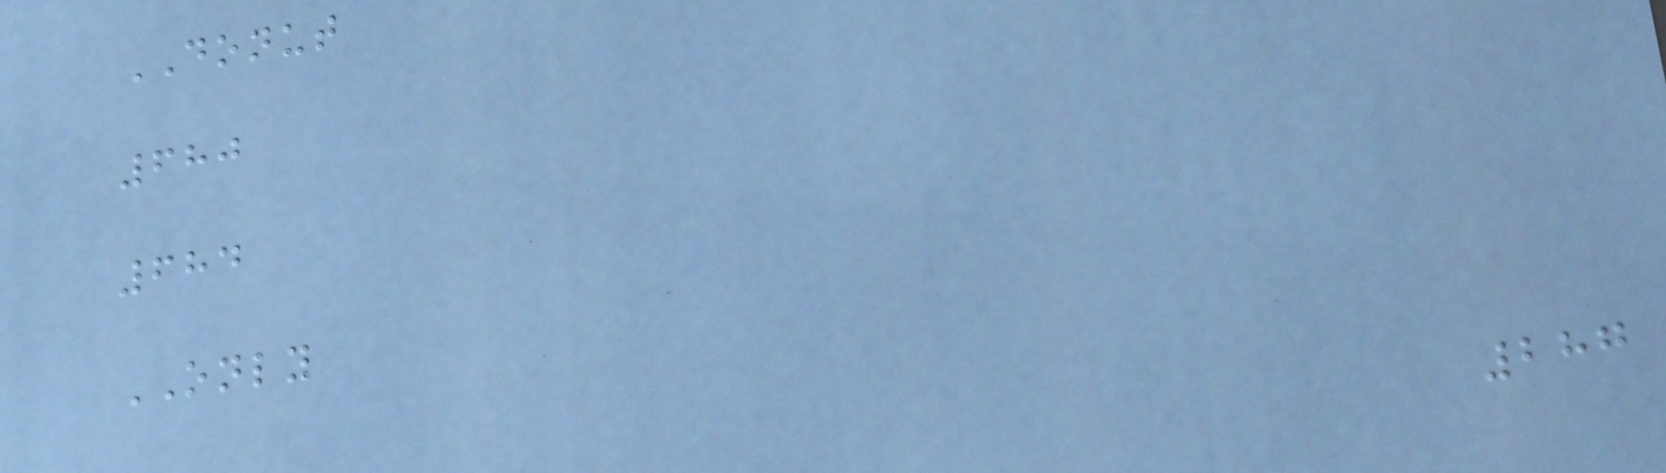DONUT
680
684
ONLY
287
